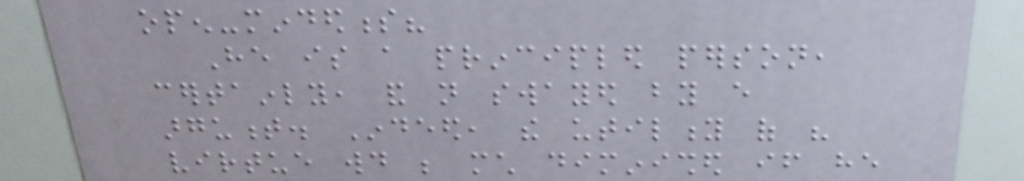open-mindedness?
He is a principled person,
certainly, and not swayed by every
argument. Indeed, the utility of his
virtue would be much diminished if he
